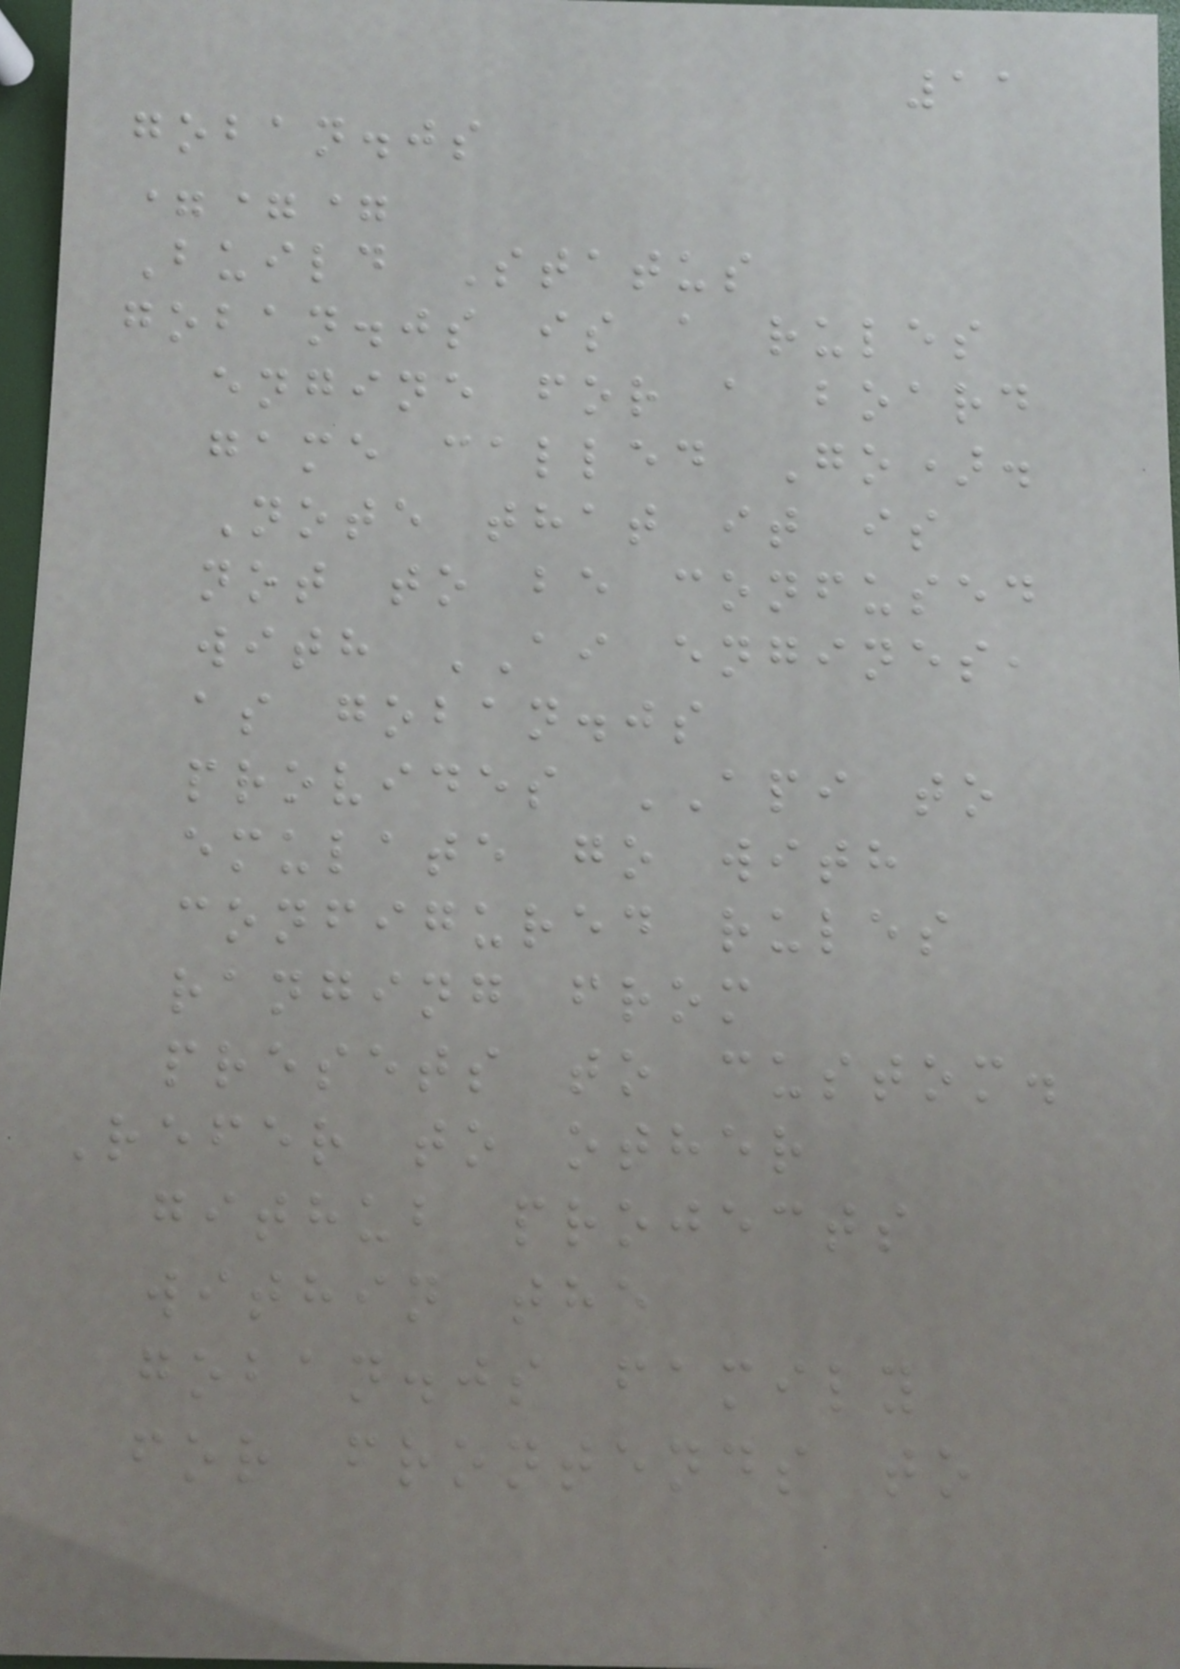11
goban.js
===
Build Status
goban.js is a rules
engine for a board
game called Go).
Note that it is
not to be confused
with AI engines,
as goban.js
provides API to
emulate go with
configured rules
ranging from
presets to custom.
Refer to other
github projects
within the
goban.js family
for frontends to
